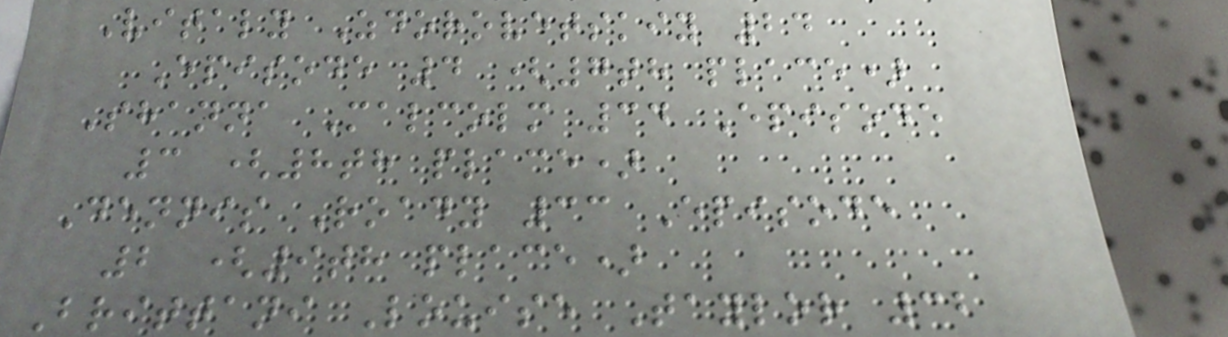Vitaly Zdorovetskiy 24
Episode 4 (7th place)
Shanna Malcolm 34 Episode
3 (8th place)
Dennis Roady 33 Episode
2 (9th place)
Brittani Louise Taylor 32
